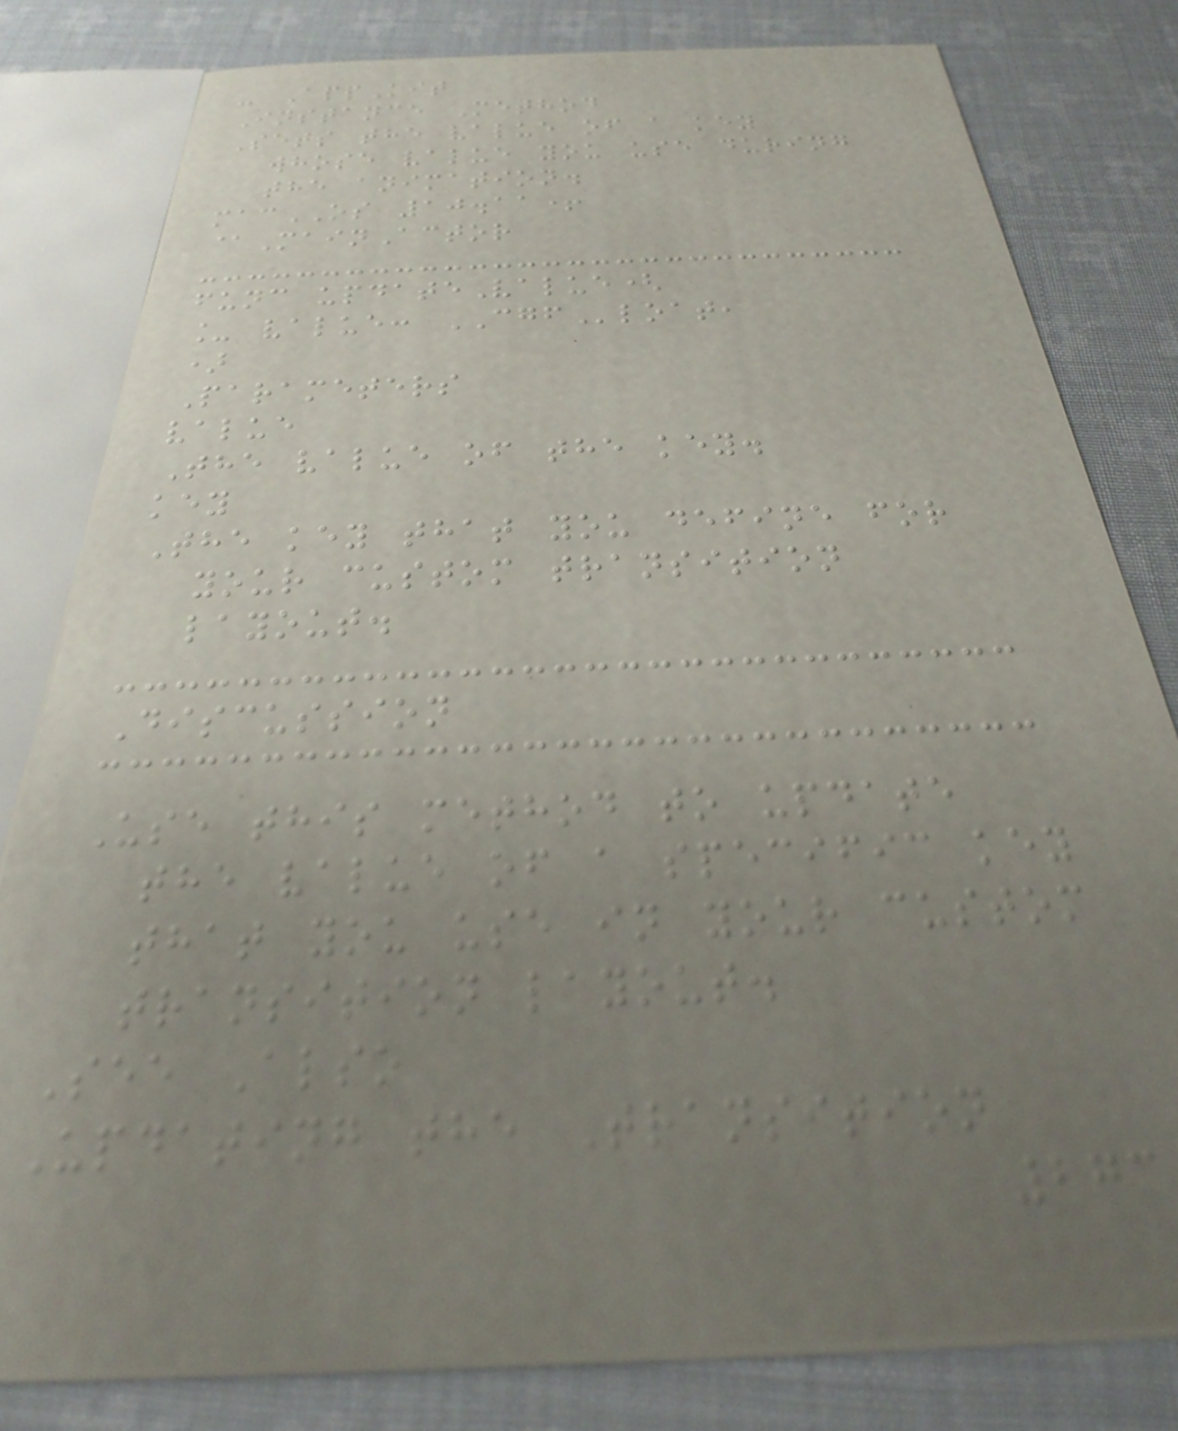- AppKit
Instance Method
Sets the value of a key
whose value you use during
the animation.
macOS 10.11+
@MainActor
func updateValue(
_ value: CGFloat,
)
Parameters
value
The value of the key.
key
The key that you define for
your custom transition
layout.
Discussion
Use this method to update
the value of a specific key
that you use in your custom
transition layout.
See Also
Updating the Transition
273
